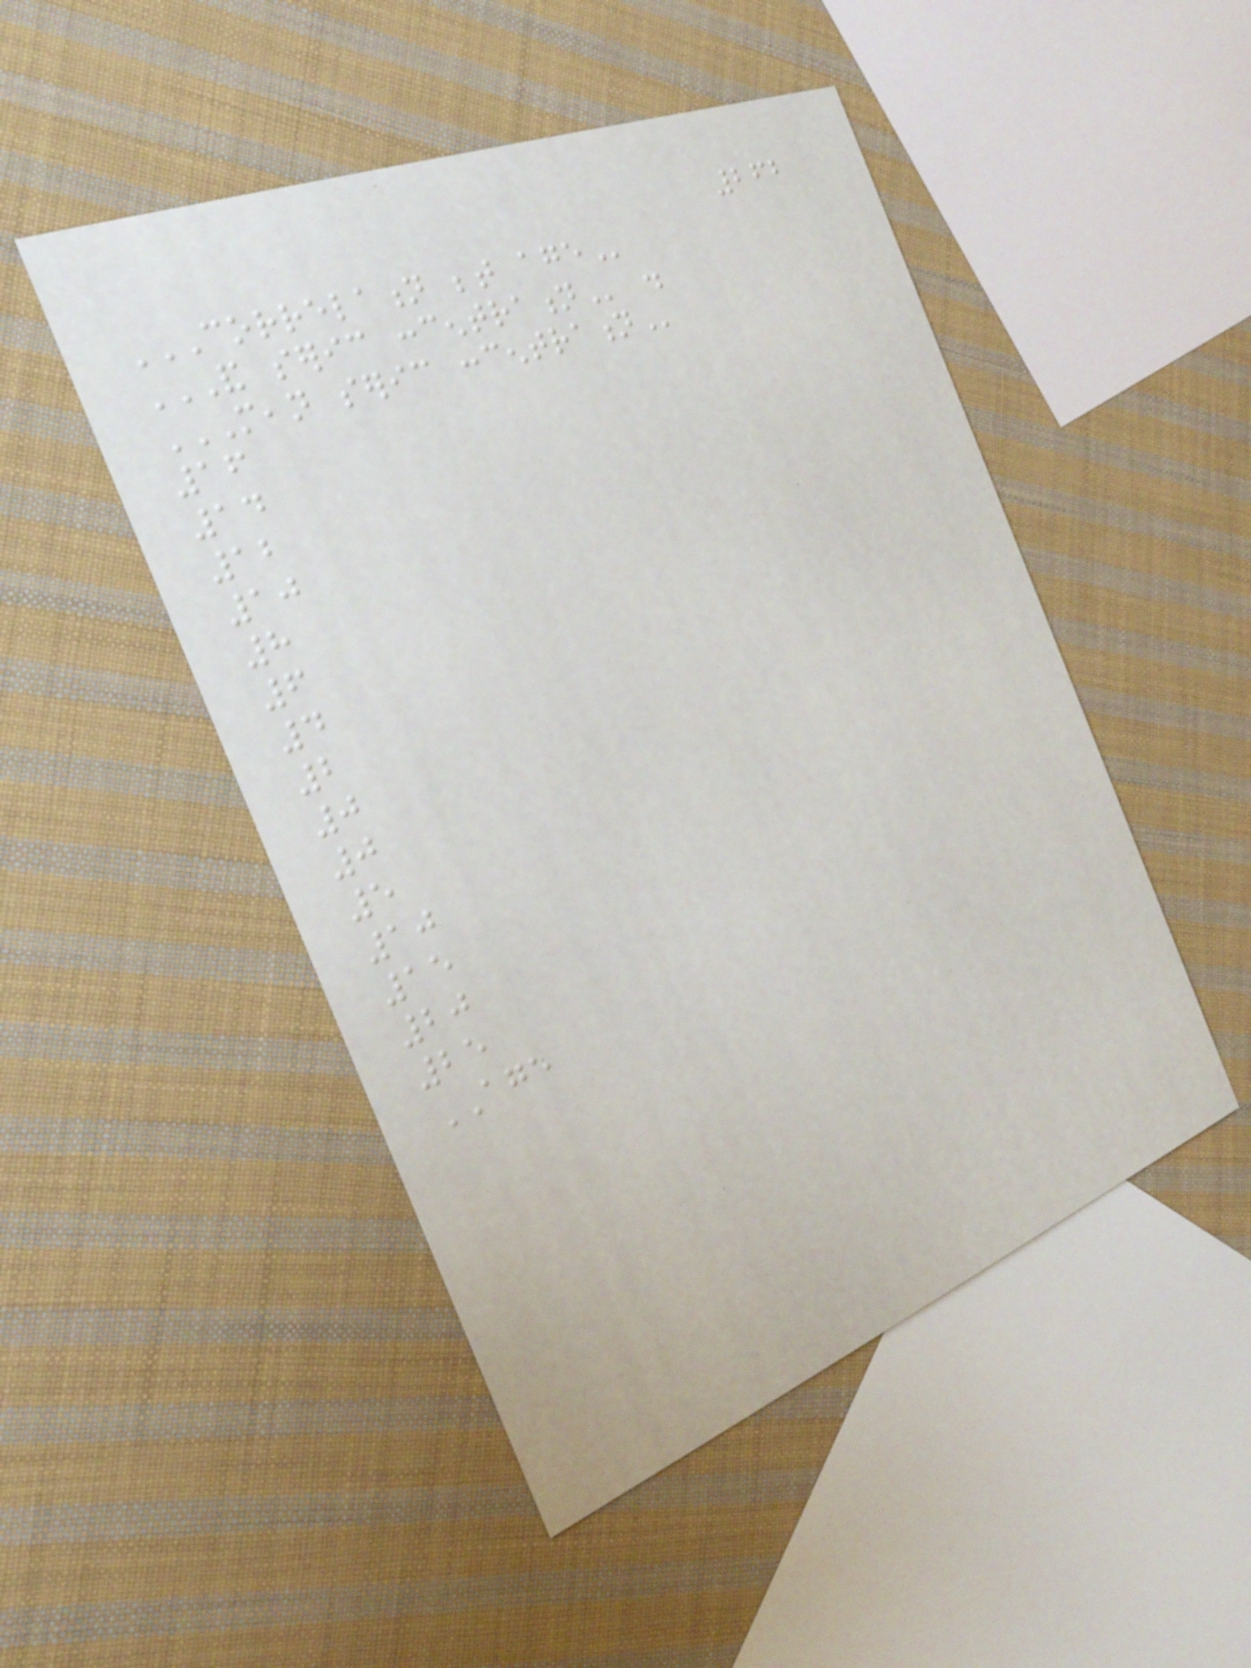262
CORRELATION BETWEEN AGE
AND SERIC CONCENTRATION .
MEAN SERIC CONCENTRATION
16
14
12
10
8
6
4
2
0
0
5
10
15
20
25
AGE
